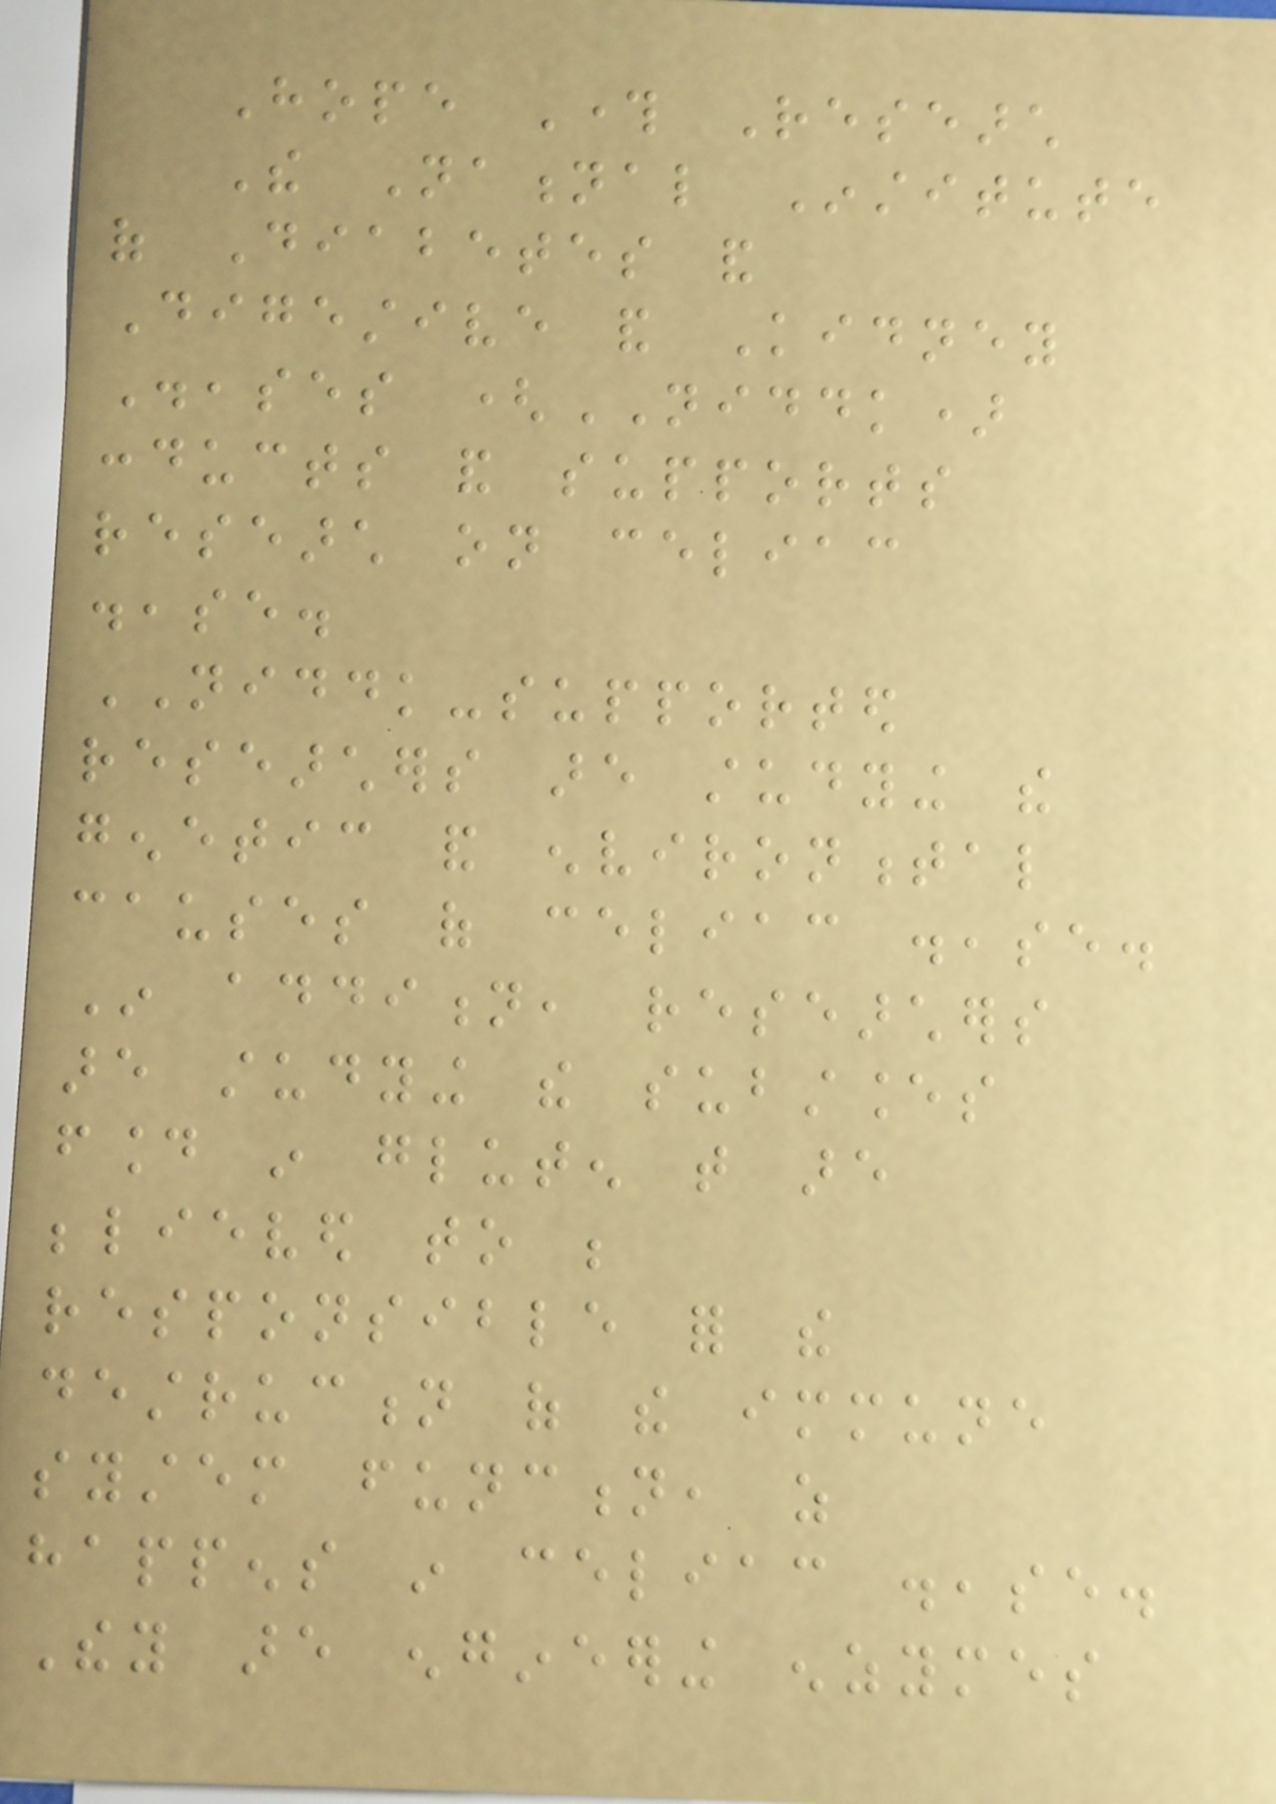Hope Through Research
The National Institute
of Diabetes and
Digestive and Kidney
Diseases (NIDDK)
conducts and supports
research on celiac
disease.
NIDDK-supported
researchers are studying the
genetic and environmental
causes of celiac disease.
In addition, researchers
are studying the substances
found in gluten that are
believed to be
responsible for the
destruction of the immune
system function, as
happens in celiac disease.
They are engineering enzymes
